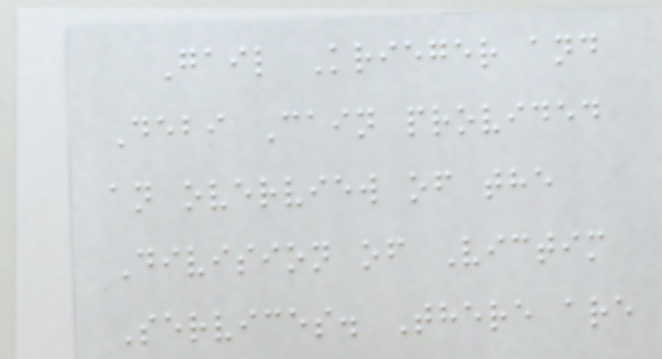Gail Krieger and
Debi Cain provided
an overview of the
Division of Victim
Services. There are
